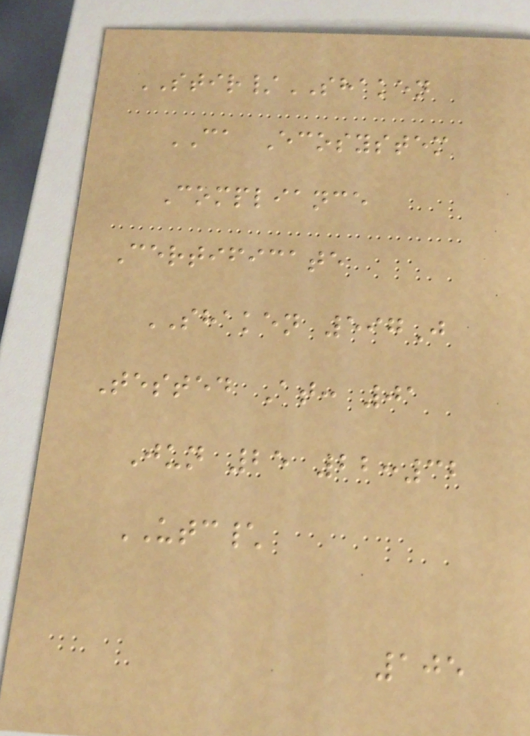STIR/SHAKEN
CA Ecosystem
Compliance
Certificate
SHAKEN 597J
Tested At: 01
Jun 25 22:32
UTC\
105
